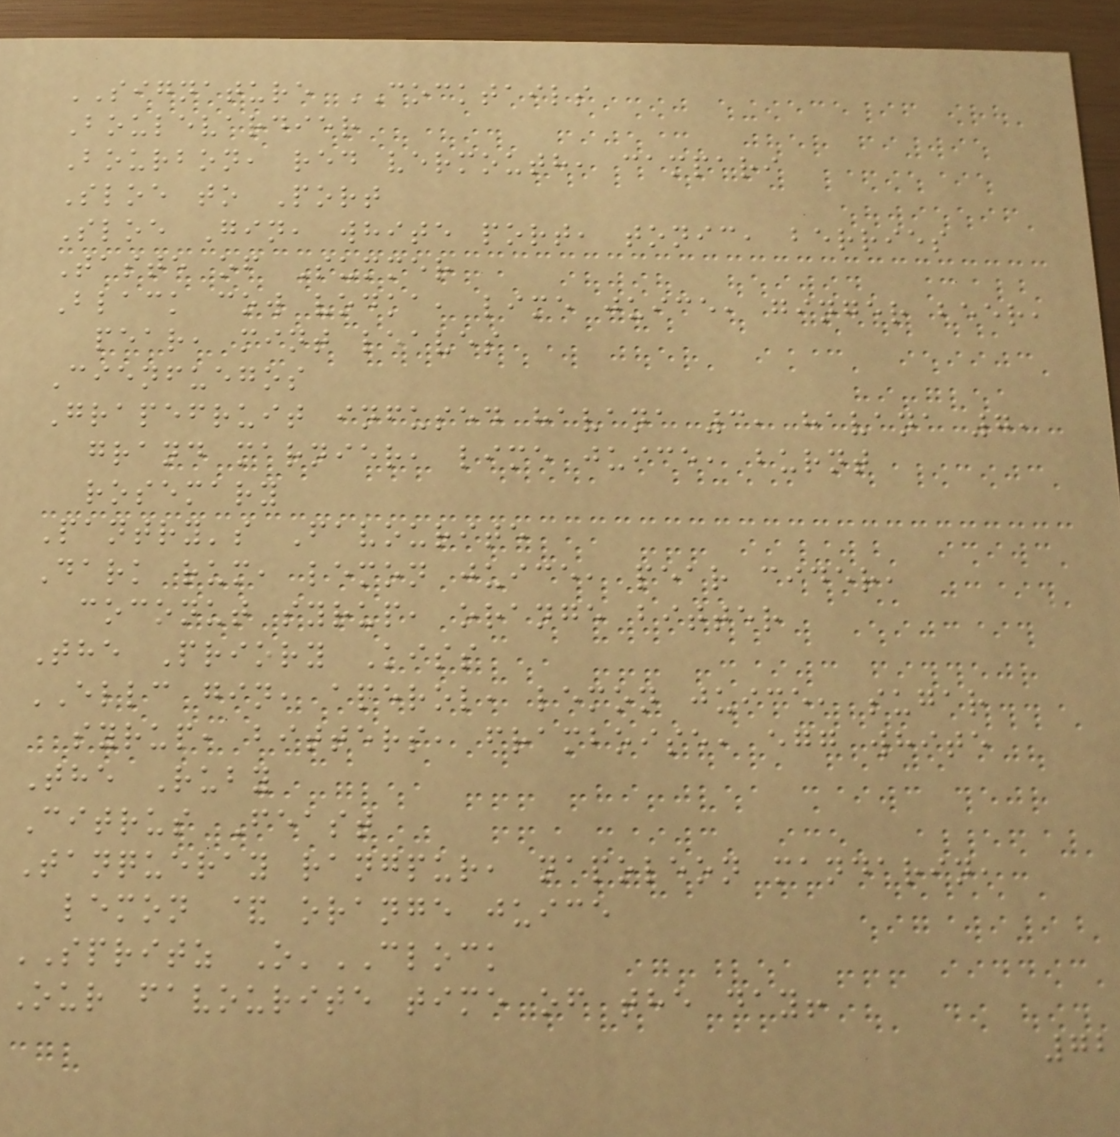SIGNATURE COCKTAILS
Boulevardier
Bourbon, red vermouth, campari
Sloe to Port
Sloe Gin, white port, tonic, berries
Taste of Summer
Black cow vodka, lime juice, ginger beer,
pear, mint leaves
Cienfuegos
Grapefruit infused havana 3, havana 7,
grand marnier, lime juice, burnt
rosemary
Pantry's Favourite
Dark rum, lemon juice, pear cider,
coconut syrup, orange bitter
The Priory Kiss
ELLC gin, aperol, lemon juice, sugar
syrup, bitters, framboise, egg white
The Ruby
Citrus Feast
Tanqueray rangpur, napoleon mandarin,
lemon & orange juice
SPRITZ O'CLOCK
Our favourite time of the day!
72
